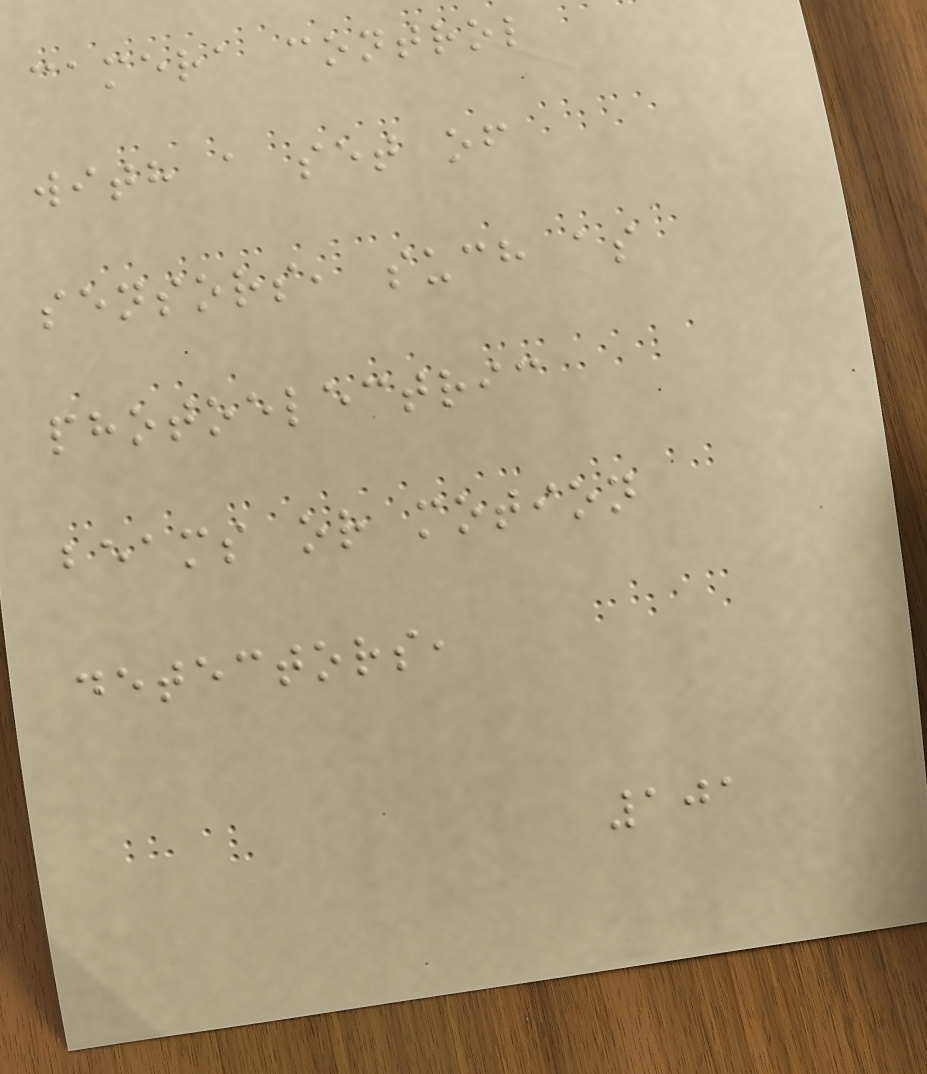camera control
with a set of
sensors, such as
photoelectric
beams or motion
detectors,
101
